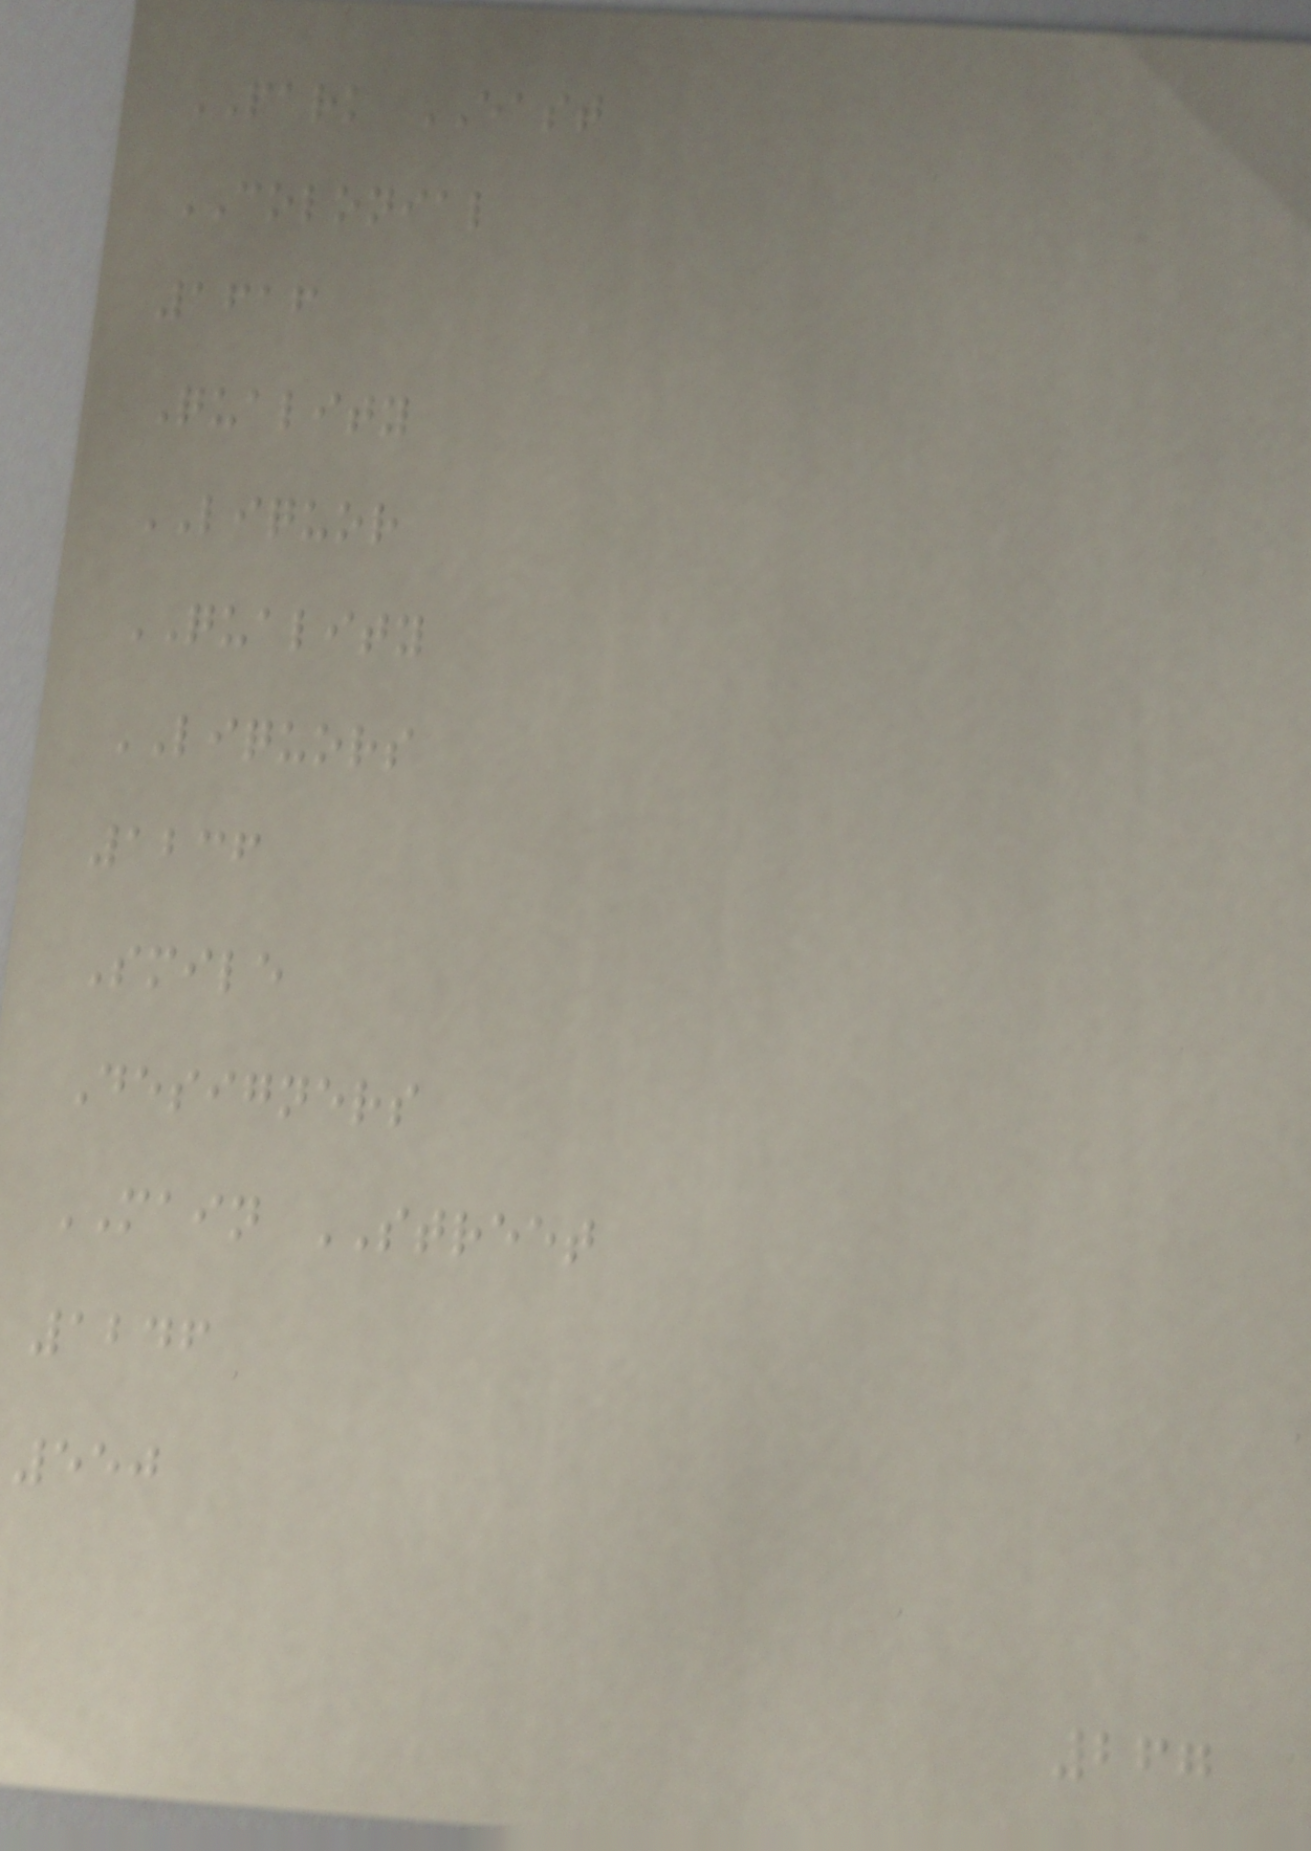PARK EAST
COLONIAL
1616
Quality
LIQUOR
QUALITY
LIQUORS
1236
Smile
Designers
MAIN STREET
1246
550
267
